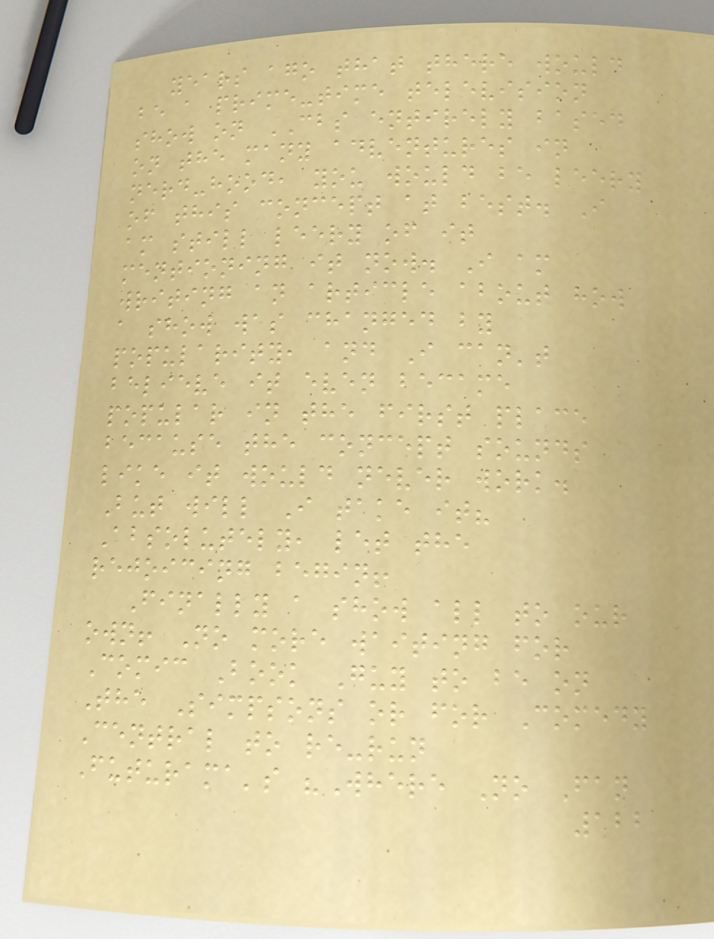years ago that there would
be a prime-time television
show on CBS entirely based
on the many adventures in
nerd-hood, you would be leery
of this concept at best. I
am still leery of it
mentioning it now. I am
writing an article about how
a show was changed by
popularity, and I can't
believe it even became
popular in the first place
because the concept sounds
like it would never work.
But will I take it?
Absolutely, let the
rejoicing begin!
Finally a show all to our
own! No more waiting for
Comic Book Guy to be on
The Simpsons or for Comedy
Central to re-run
Futurama's "Where No Fan
122
